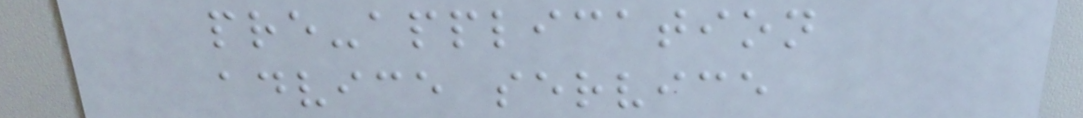pre-application
advice service
